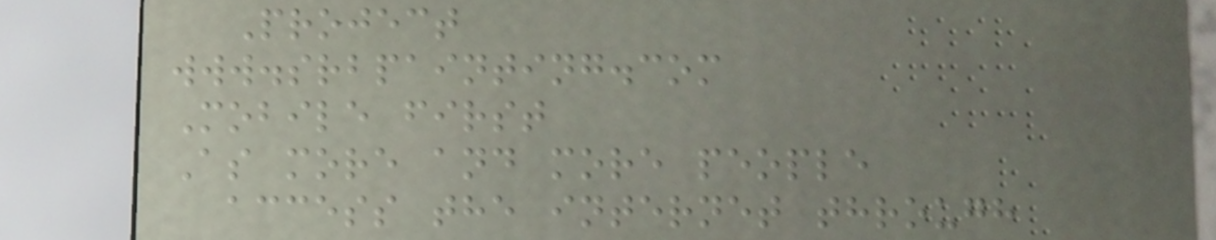Project
www.srbpainting.com
Mobile first
As more and more people
access the internet through
